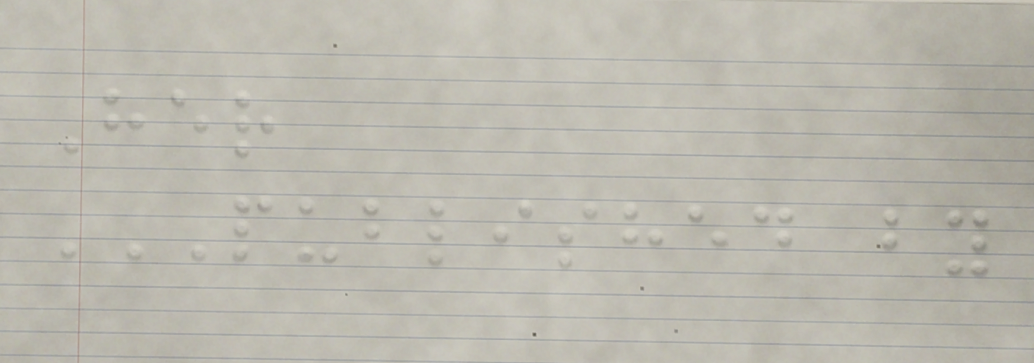Her
PUBLISHED BY
